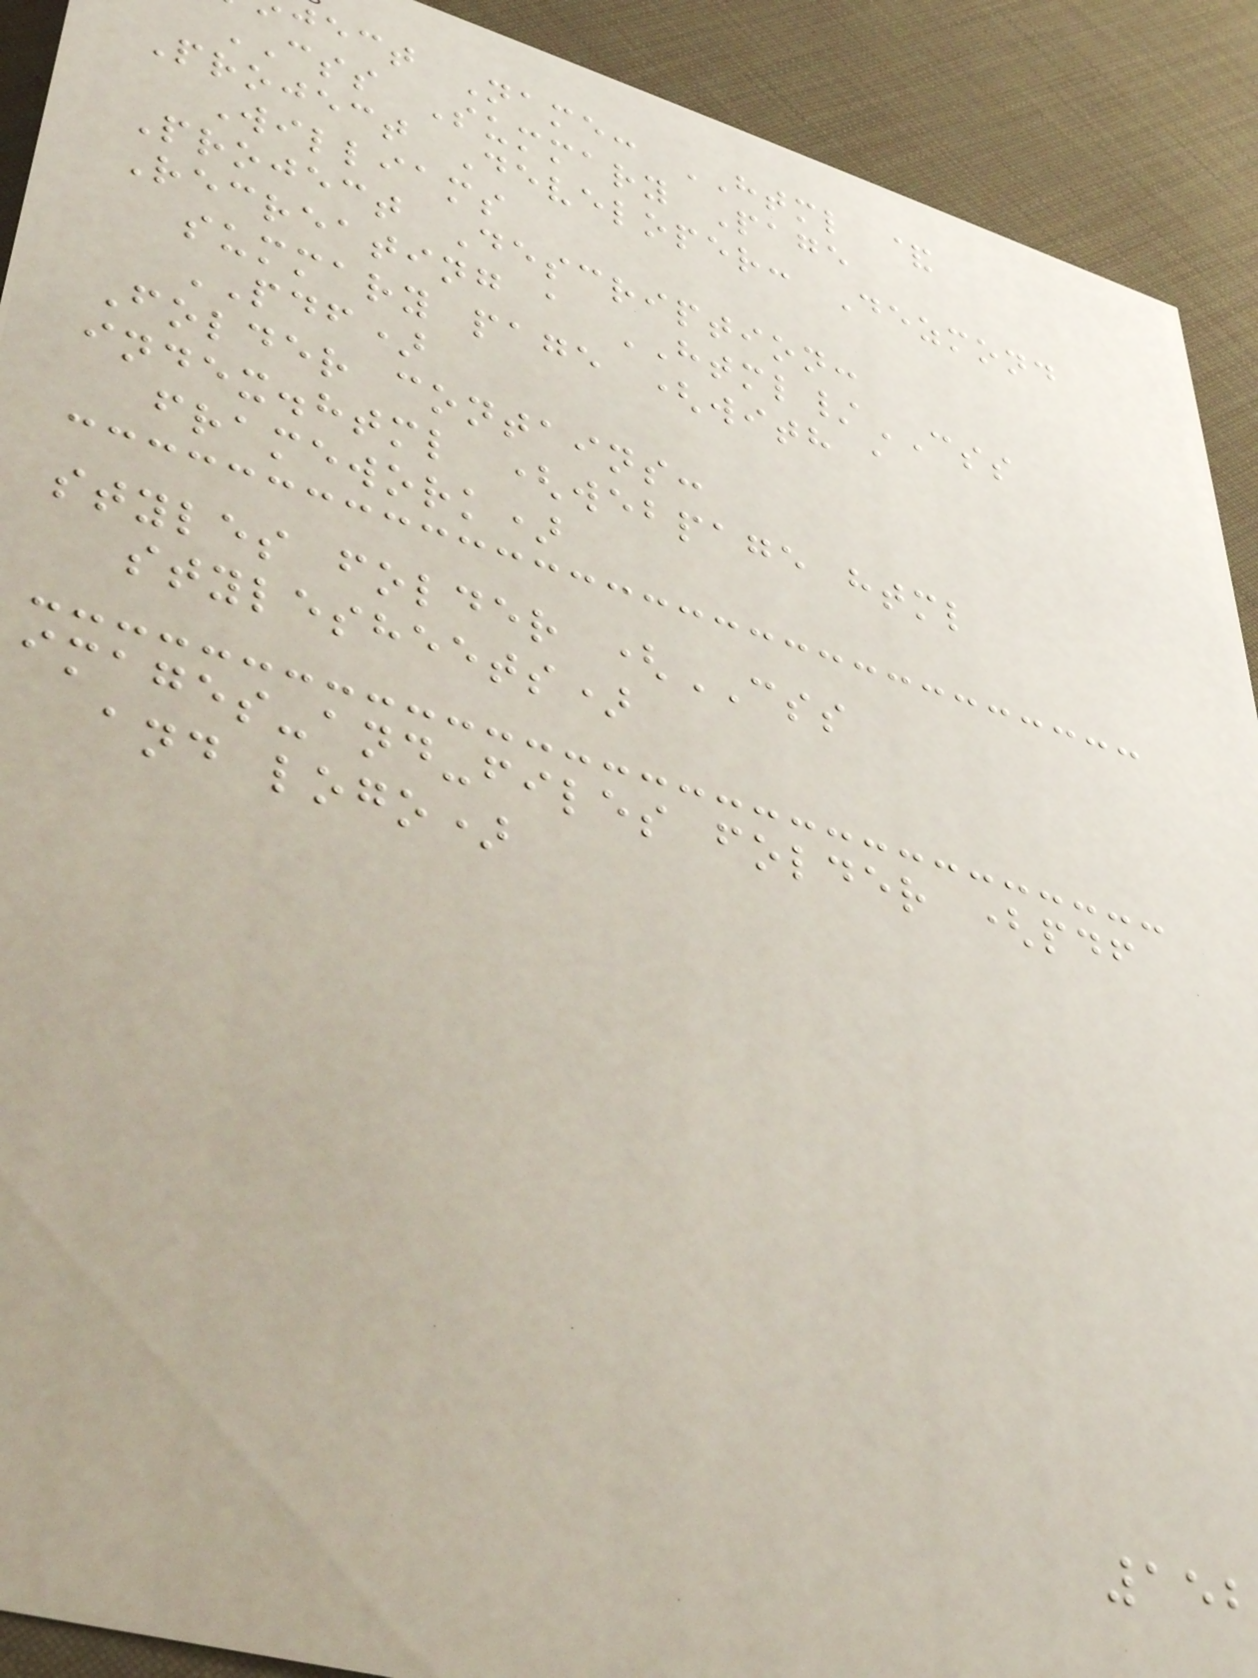ject Name: HTML &
CSS Summary Page
Project Developer: Dezmond
Williams
Project Description:
Recreating a HTML/CSS
summary page (with a
PDF)
Folder contains:
index.html (webpage html
framework)
styles folder (CSS
stylesheets)
images-and-files folder (pdf
and logo)
152
